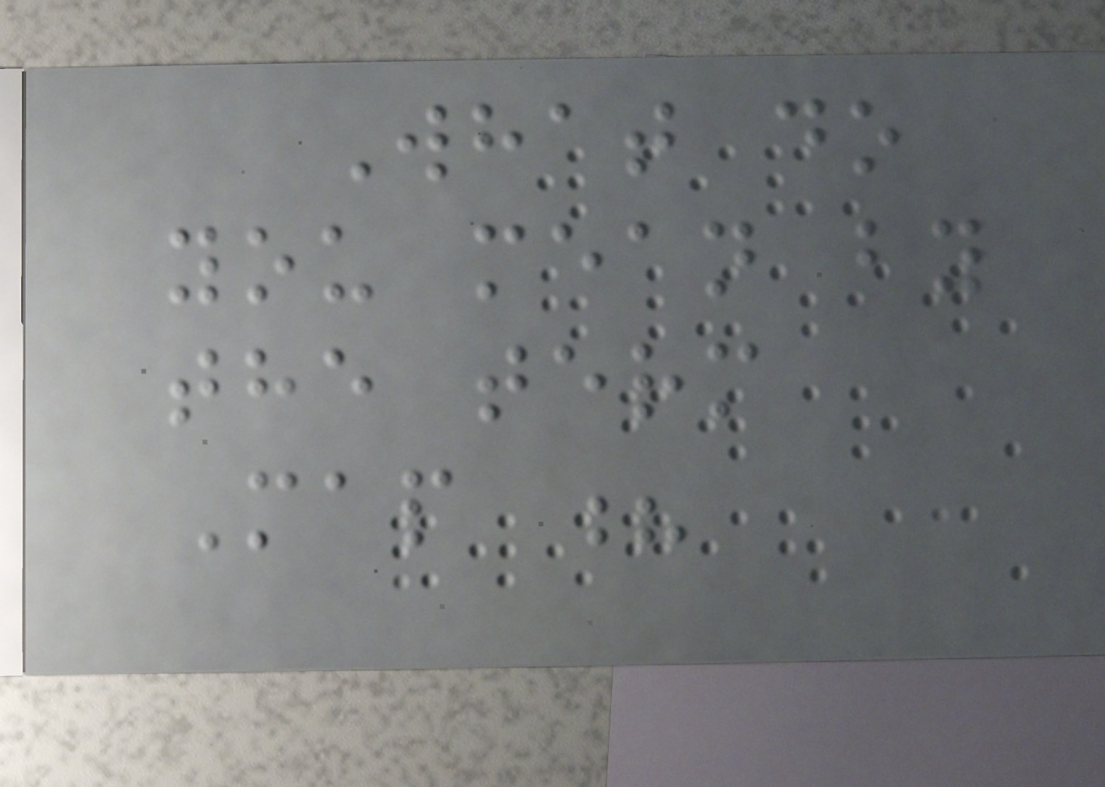What do
you mean by
the term
Map ?
